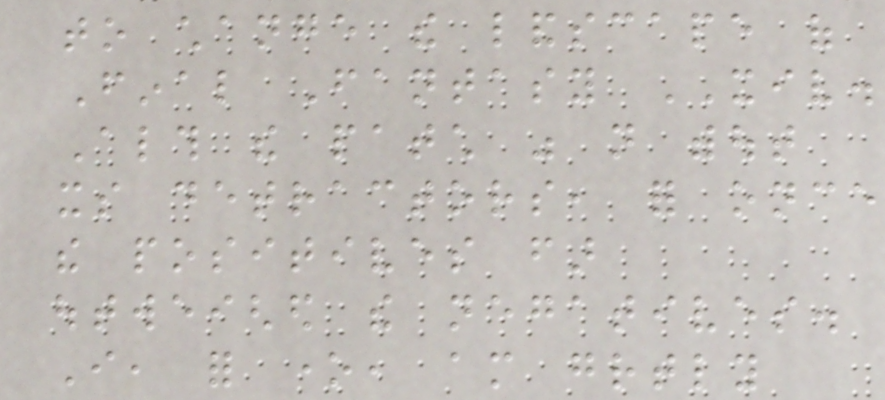to change the landscape of
Final Fantasy XIV.
Although the patch was not without
its detractors, for once
the positives far
outweighed the negatives.
I, for one, am greatly
